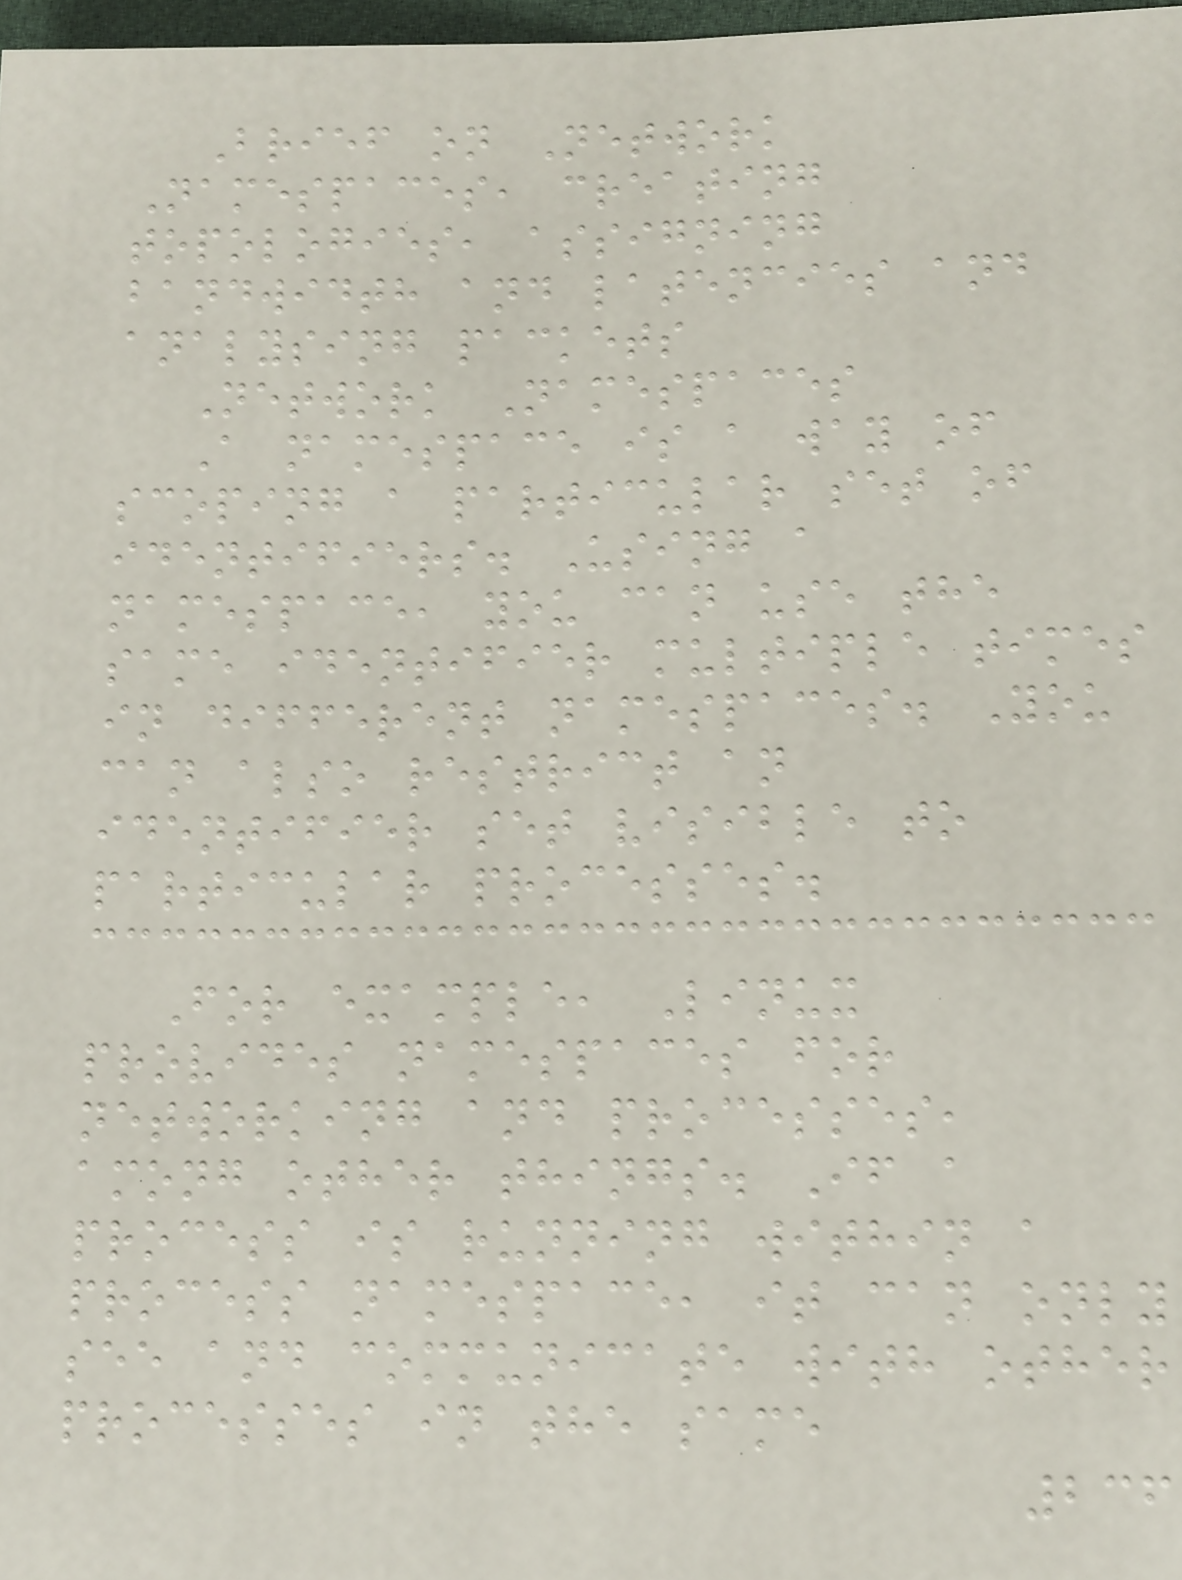Brief on Network
Namespaces, creating
topologies, assigning
bandwidth and latencies and
analysing packets
Network Namespaces
A namespace is a way of
scoping a particular set of
identifiers. Using a
namespace, you can use the
same identifier multiple times
in different namespaces. You
can also restrict an
identifier set visible to
particular processes.
For example, Linux
provides namespaces for
networking and processes,
among other things. If a
process is running within a
process namespace, it can only
see and communicate with other
processes in the same
236
